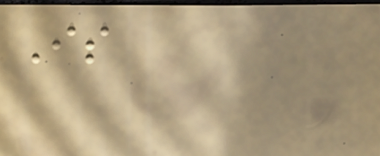Is
